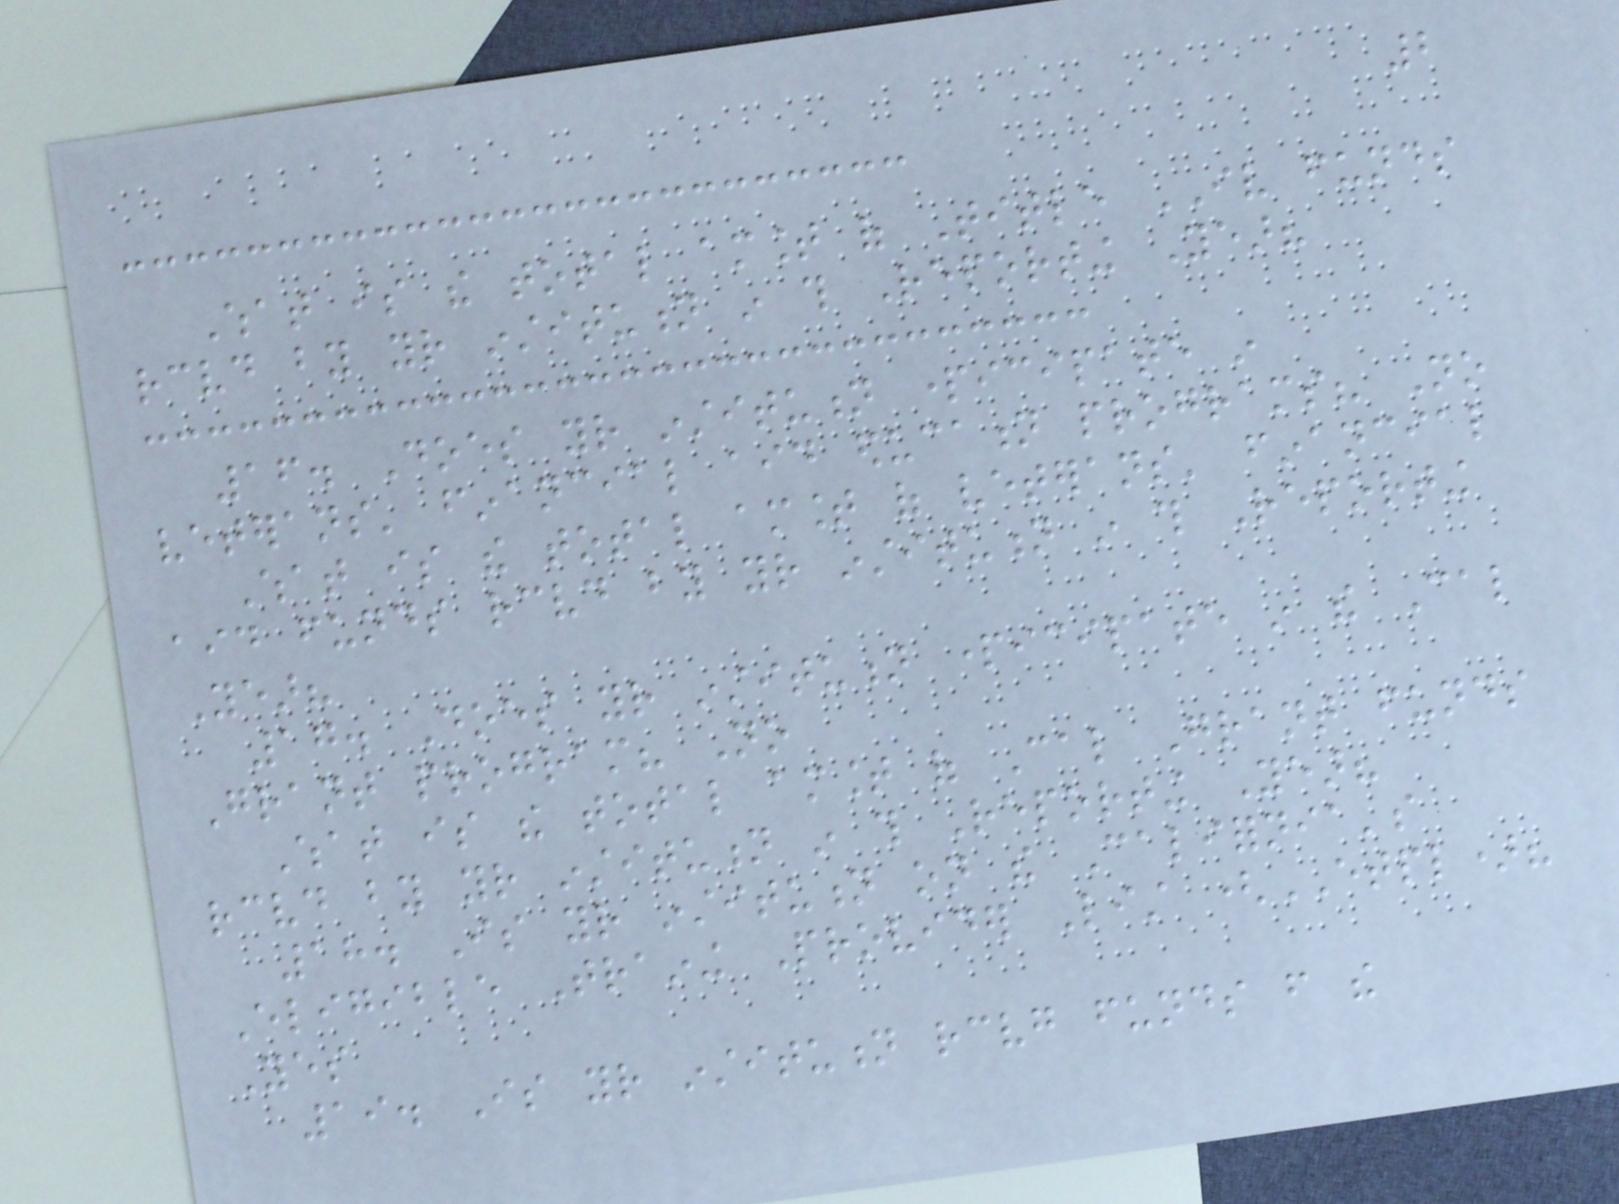2
What is the total amount of Title IV funds
received by your institution in this Reporting Year?
16. Does your institution participate in
veterans' financial aid education programs? No
What is the total amount of veterans' financial
aid funds received by your institution in this Reporting
Year?
17. Does your institution participate in the Cal
Grant program? No
What is the total amount of Cal Grant funds
received by your institution in this Reporting Year?
18. Is your institution on the California's
Eligible Training Provider List (ETPL)?
Yes
19. Is your institution receiving funds from the
